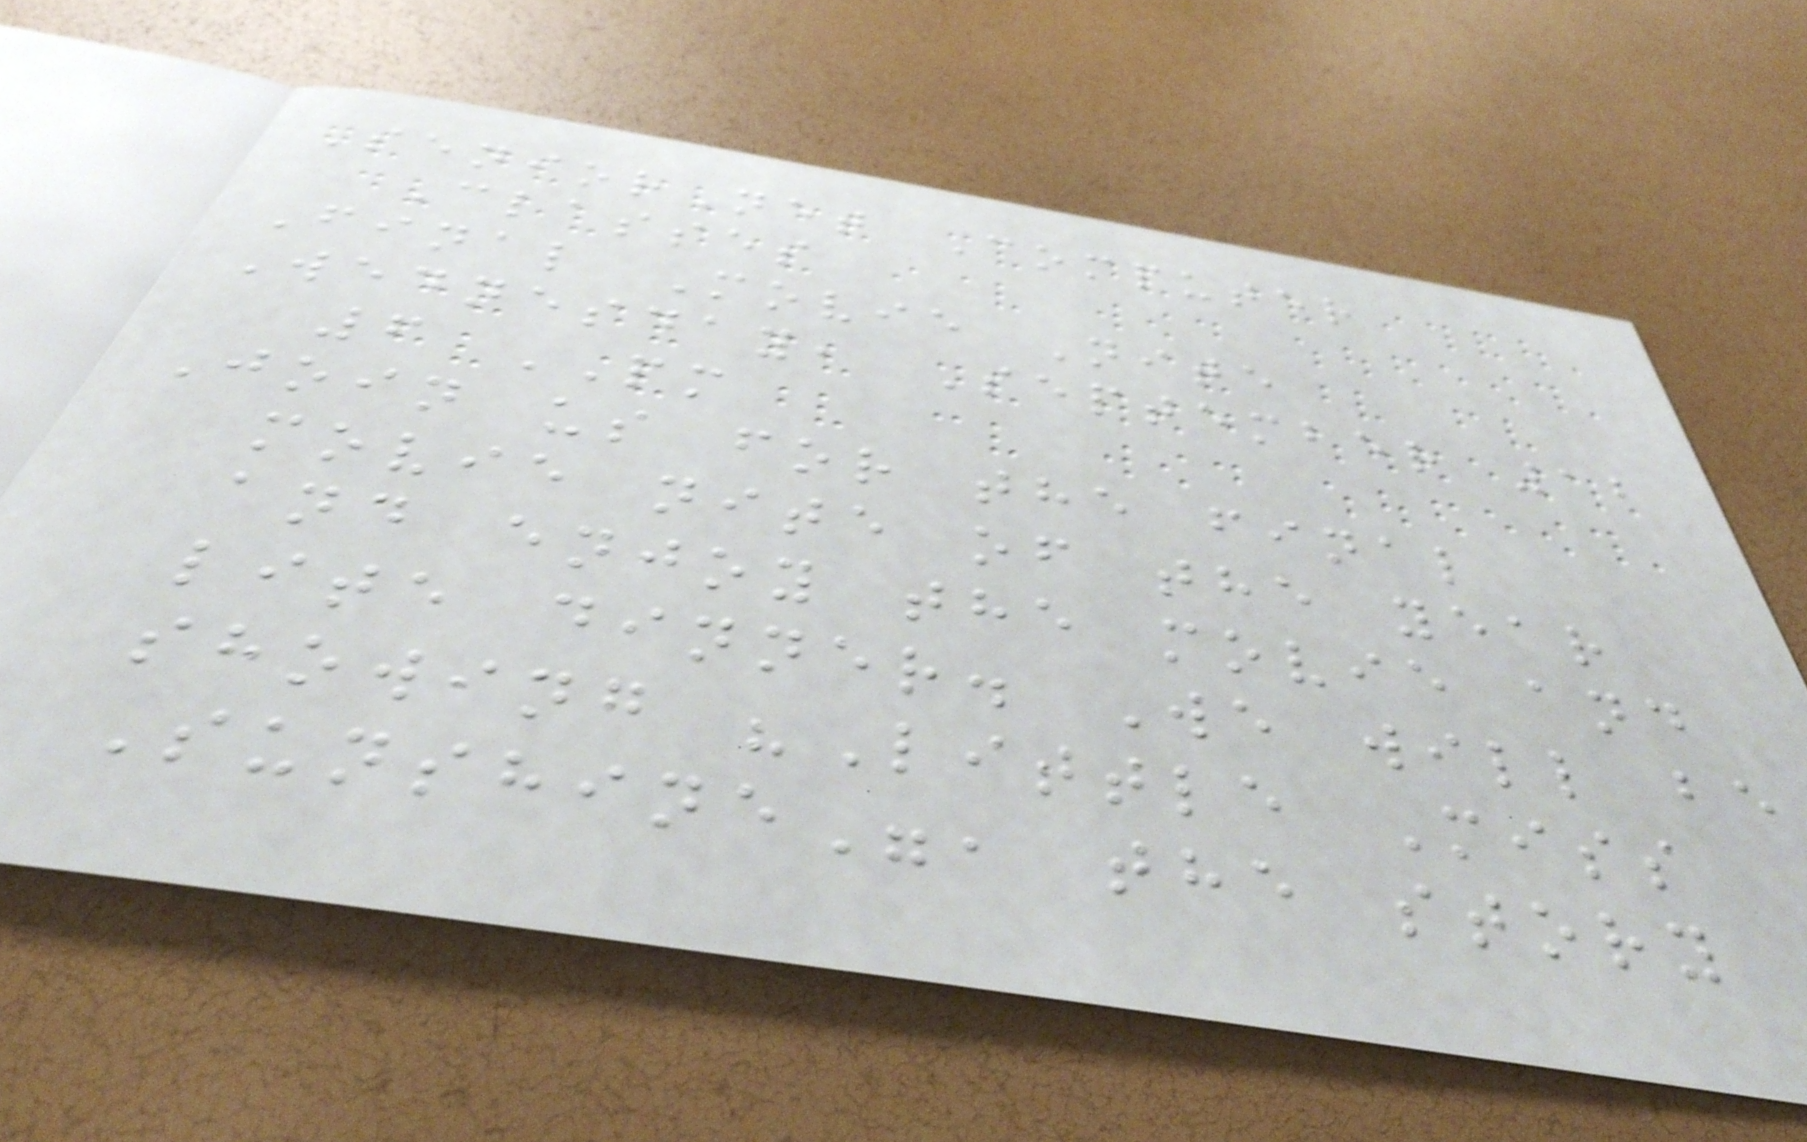SeniorNet Computer
Classes
Final Movie Nite
Wednesday, September 12
6 PM
Join us for the final
movie nite of the year
and enjoy the movie and
lite dinner. We will be
showing "Little Miss
Sunshine", the story
